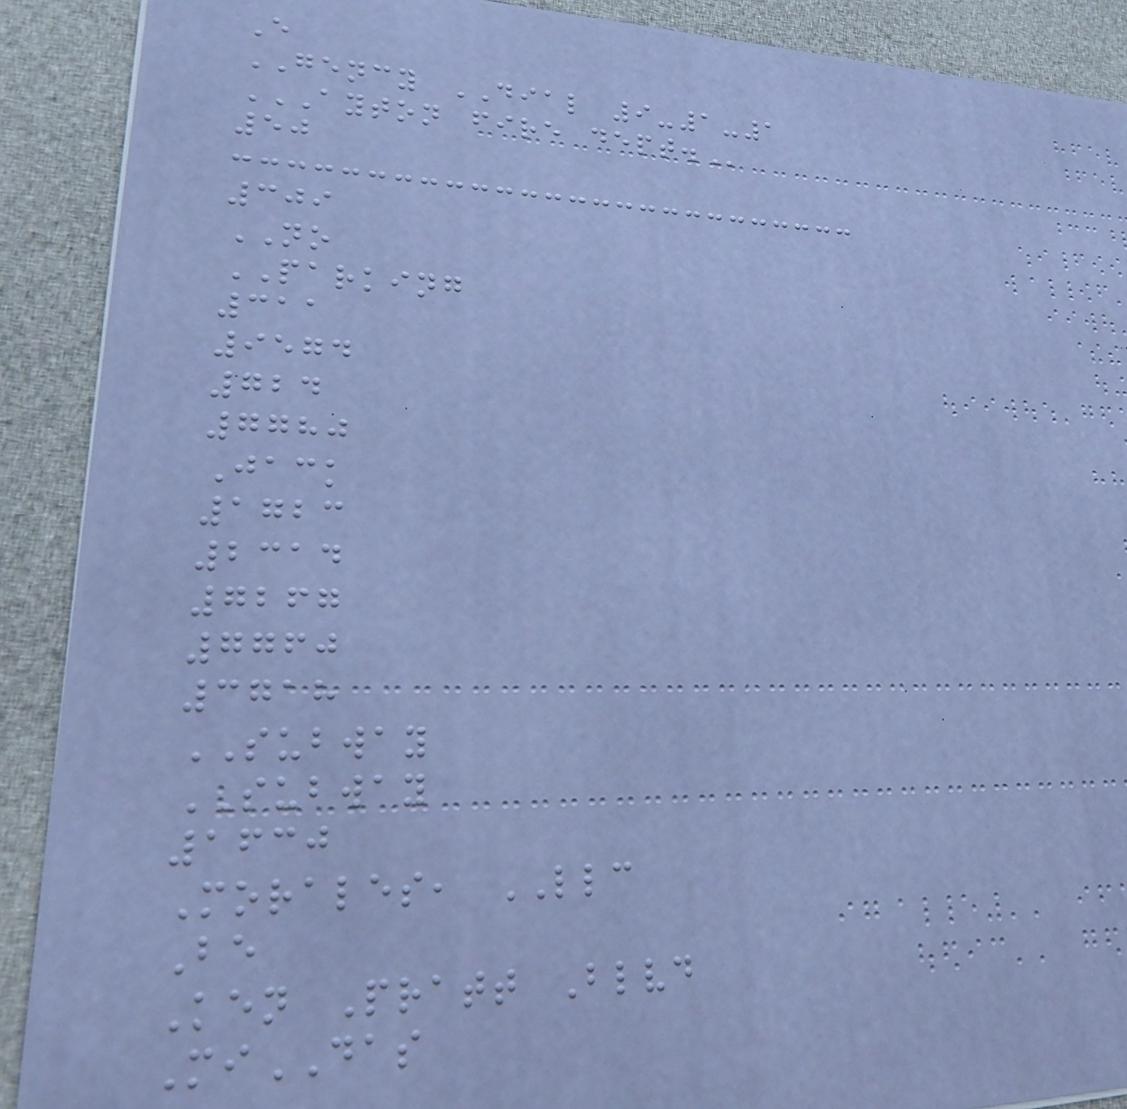E
GENCY DIAL 9-1-1
AYTON FIRE DEPT.
50
309
NO
PARKING
311
9574
724
7780
Jack
1723
2314
7267
7760
3718
SUBWAY
SUBWAY
1630
Morales, LLC
Be
Ken Pratt Blvd
MiDAS
